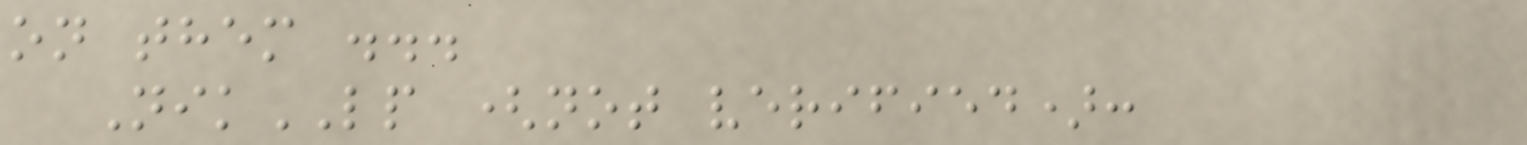on them ...
NikLP (not verified):
